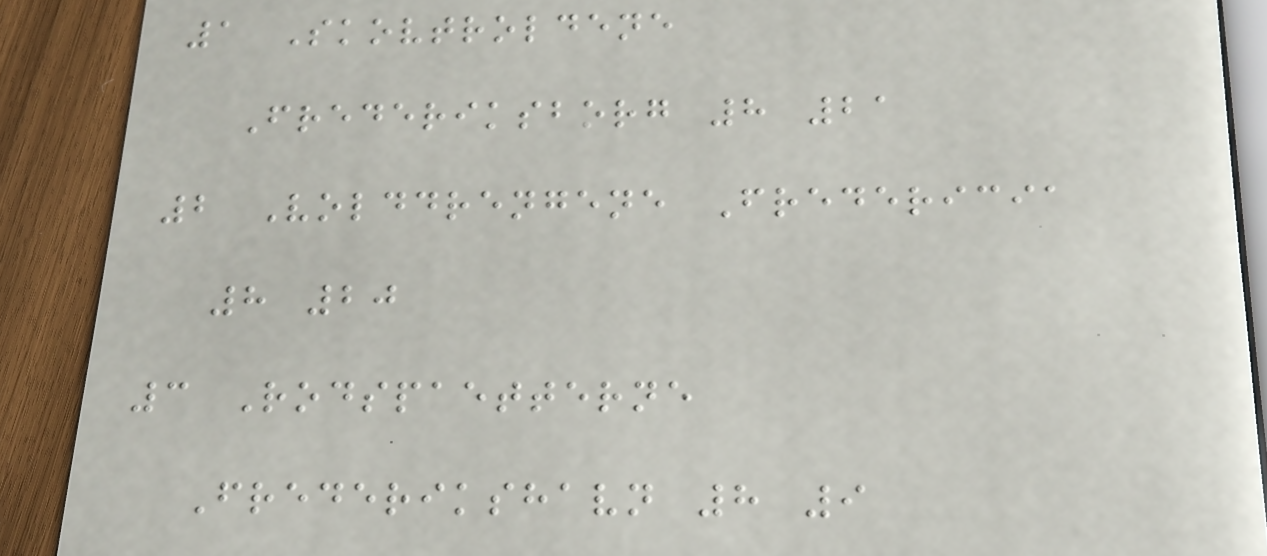1 Skovtroldene
Frederiksborg 8 21
2 Volddrengene Fredericia
8 20
3 Rodspaetterne
Frederikshavn 8 9
